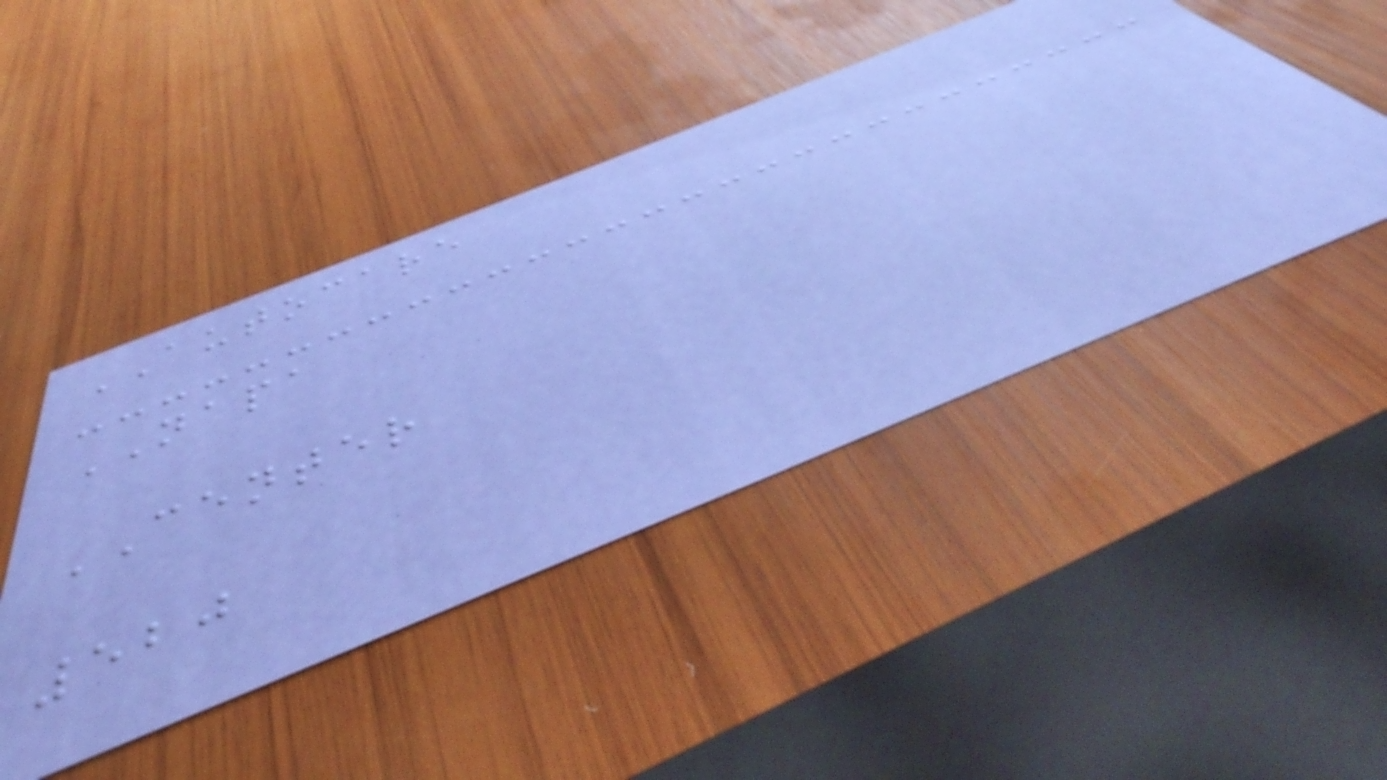AUTOCARE
NAPA
CENTER
520
